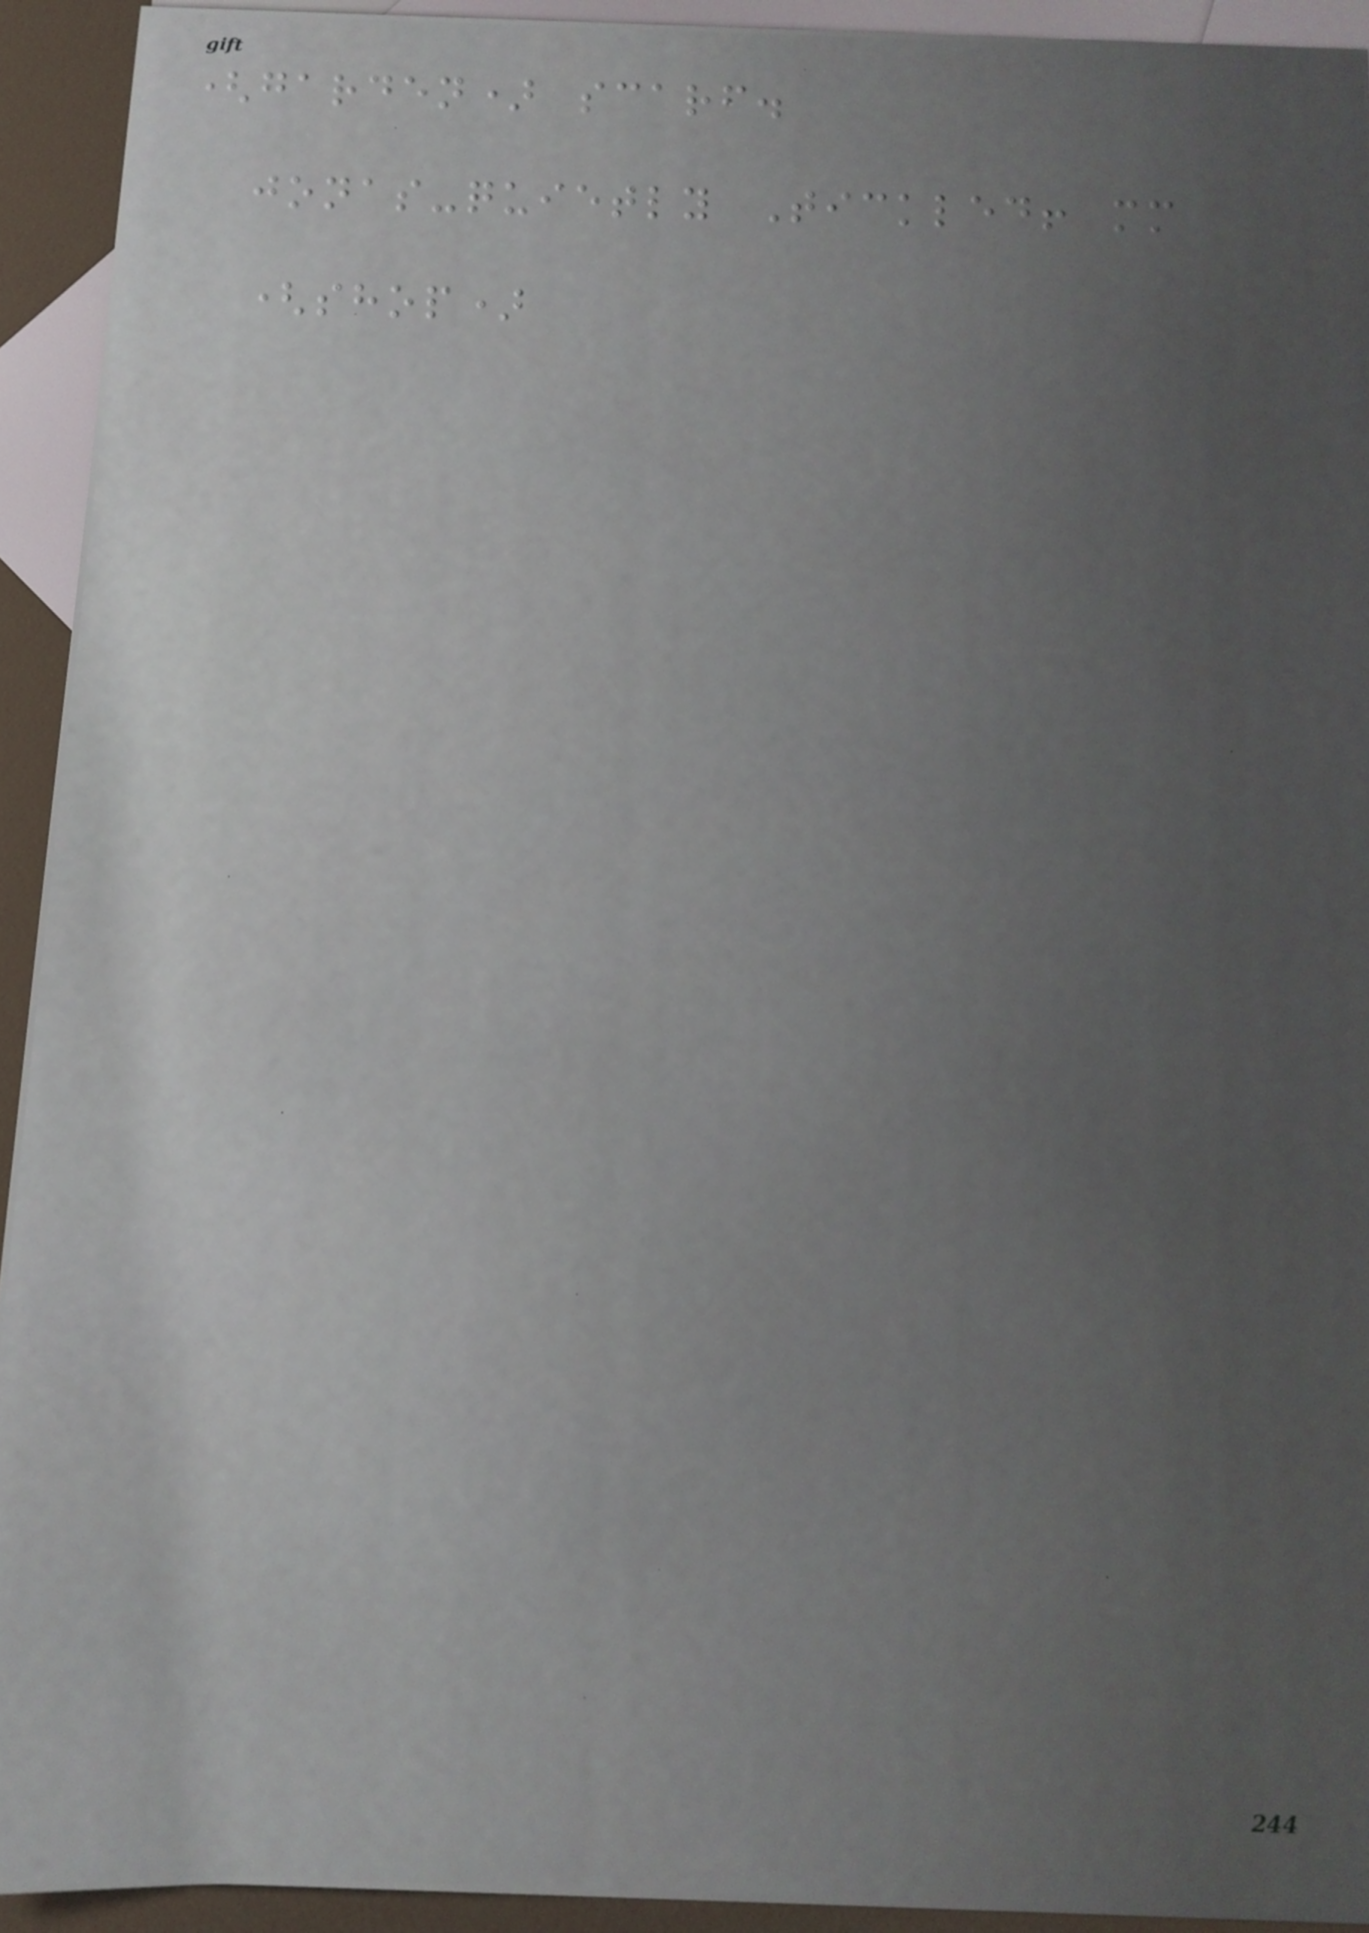(garden) scarf.
jonas-quietly Tickled! mm
(shop)
